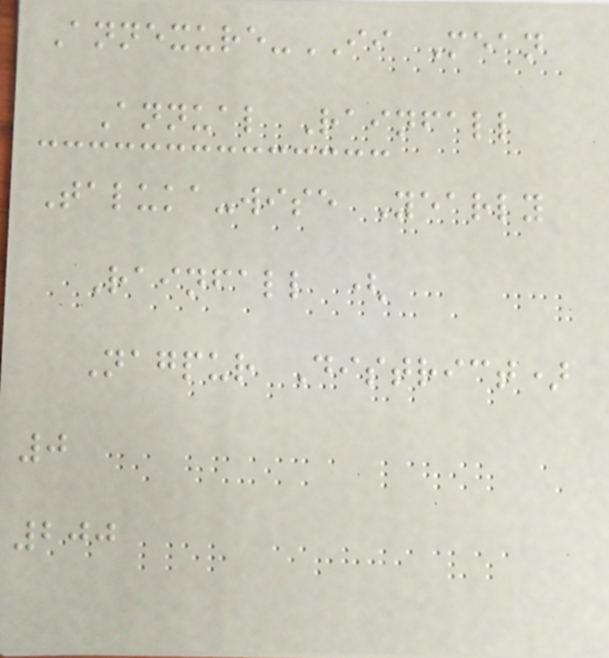Annexure-II Mean
Annual Rainfall
Taluka-wise Yearly
Rainfall (
Nagpur District)
0
200
